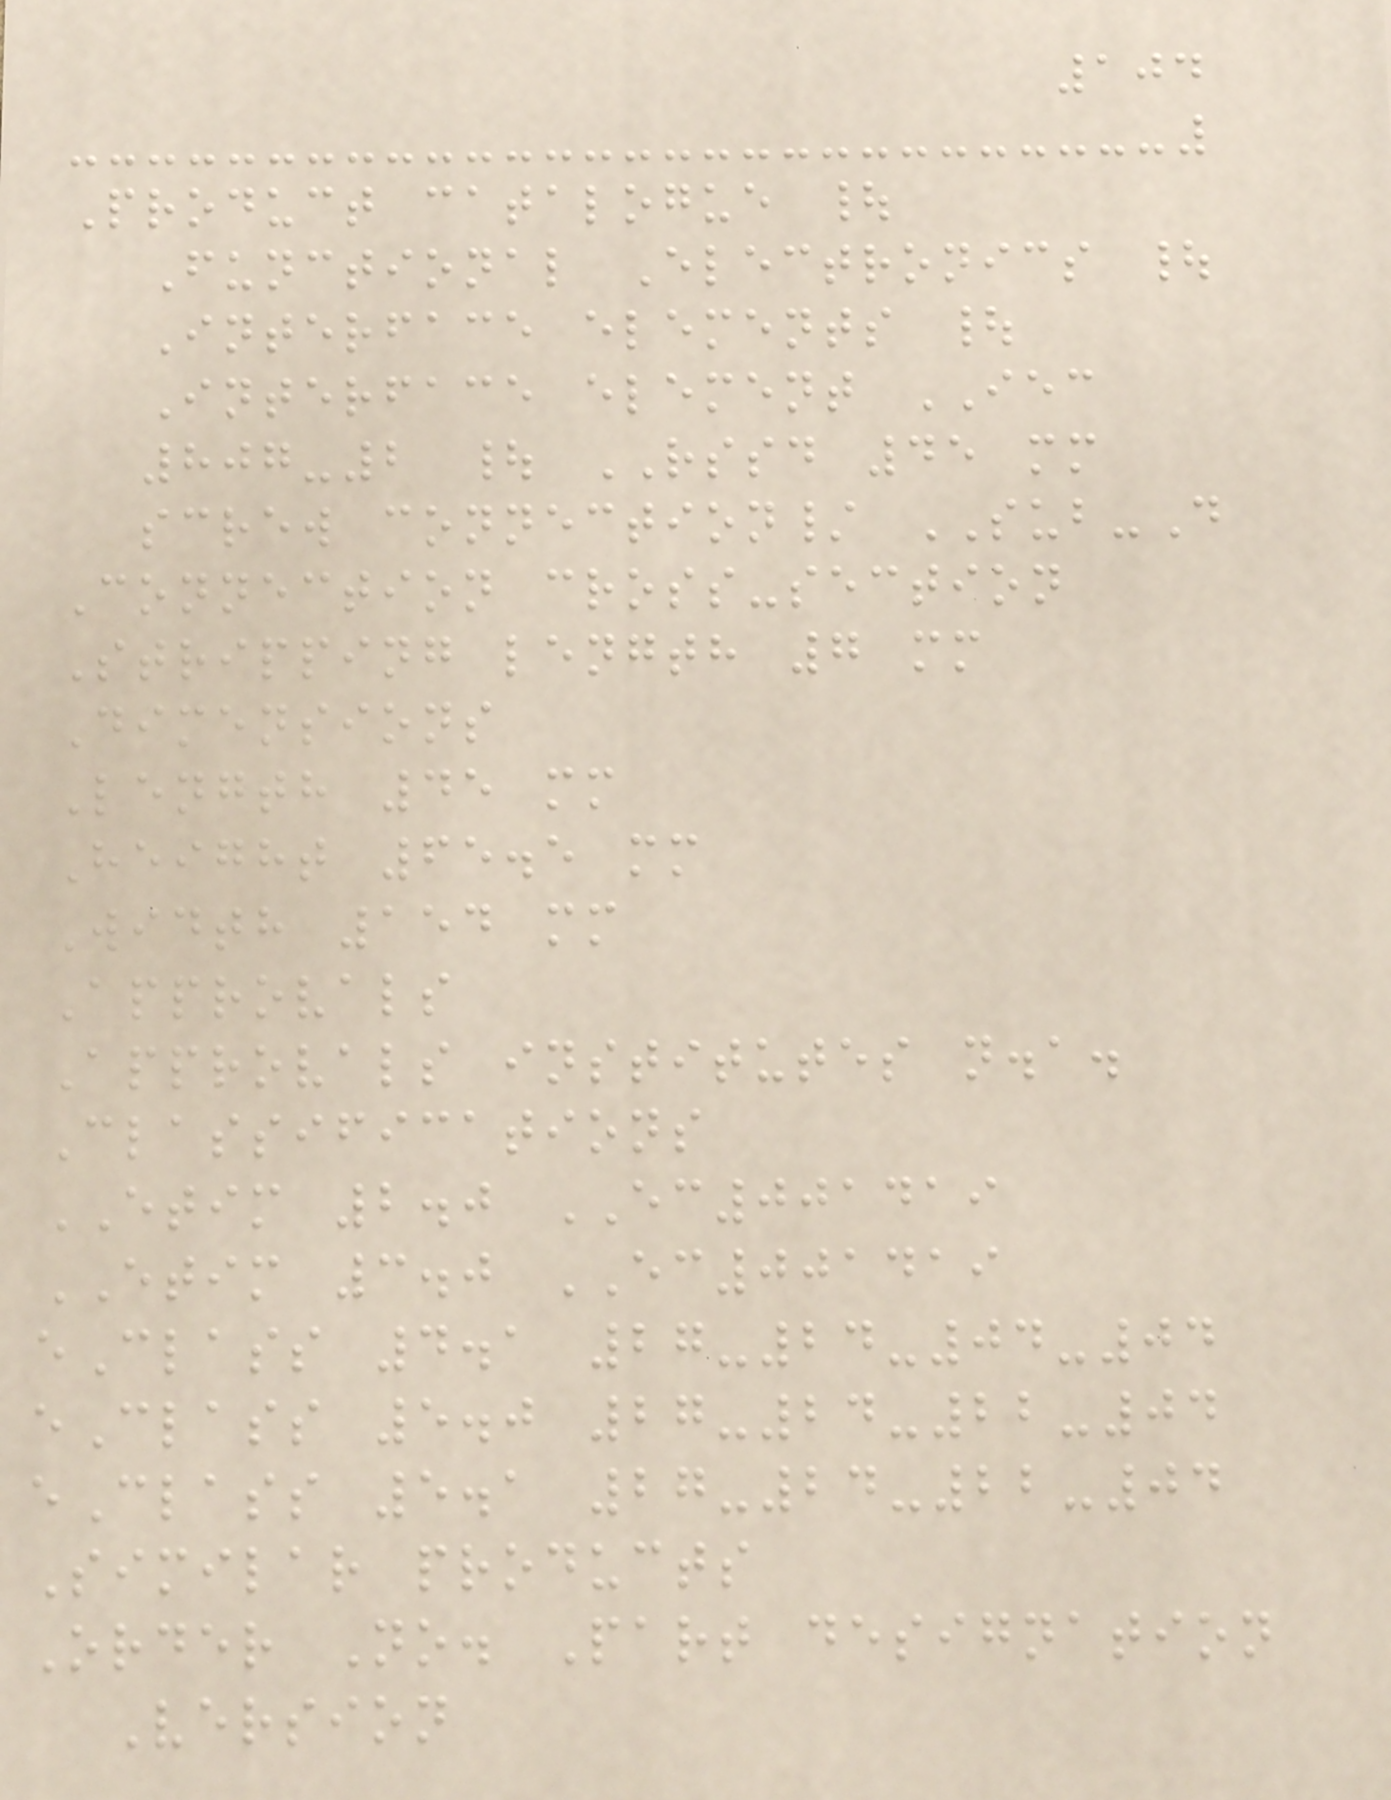104
Product catalogue |
Functional Electronics |
Interface elements |
Interface element IEC
807-2 | RSSD 45 mm
screw connection/ SUB-D
Connection cross-section
Stripping length 7 mm
Dimensions
Length 45 mm
Height 65.5 mm
Width 154 mm
Approvals
Approvals institutes n.a.
Classifications
ETIM 2.0 EC001419
ETIM 3.0 EC001419
eClass 4.1 27-24-04-04
eClass 5.0 27-24-22-04
eClass 5.1 27-24-22-04
Similar products
Order No. Part designation
Version
